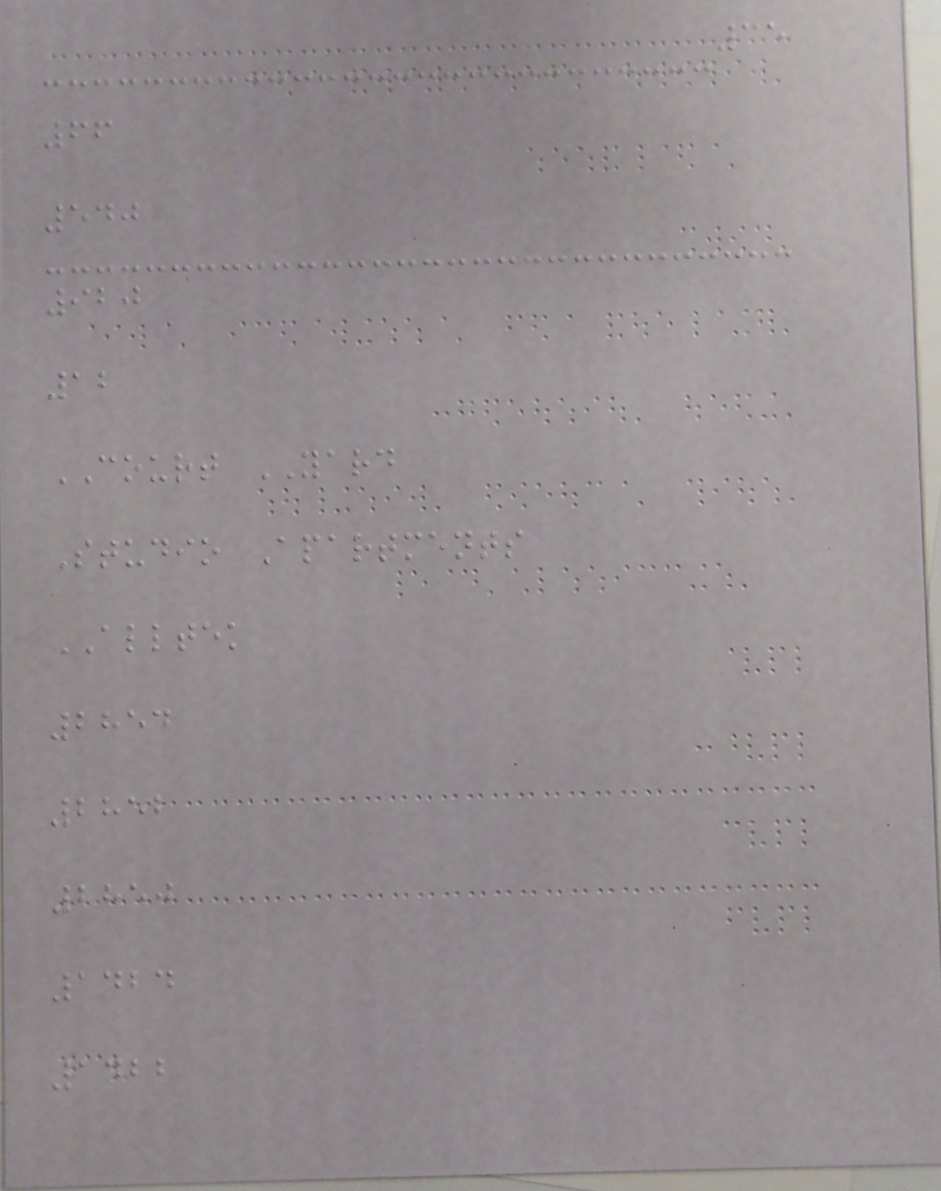35
66
540
920
12
COURT YARD
Studio Apartments
ALLTEK
2854
2852
2850
1424
1422
